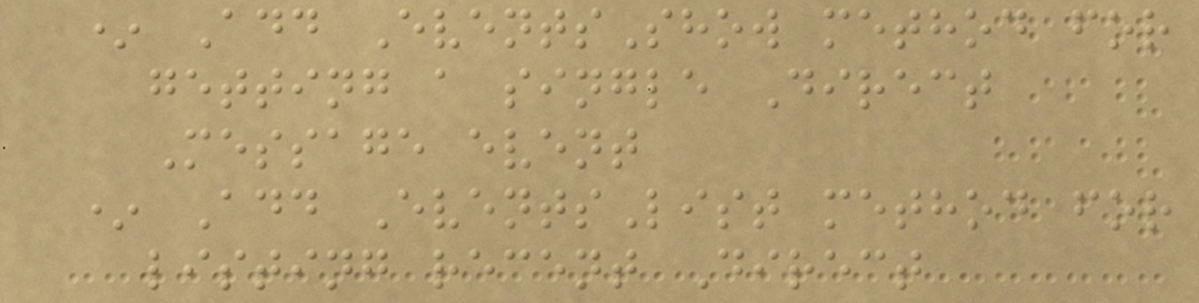* Add EventsShow method for
getting a single Direct
Message event
* Add EventsList method for
listing recent Direct
